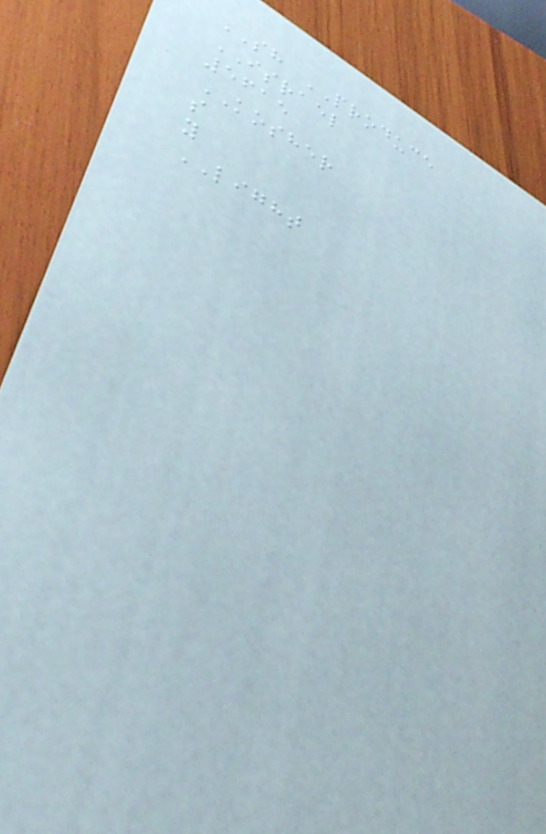SH PRODUCE
ISRAEL
5615
KOSHER
s
y
LIGHT
